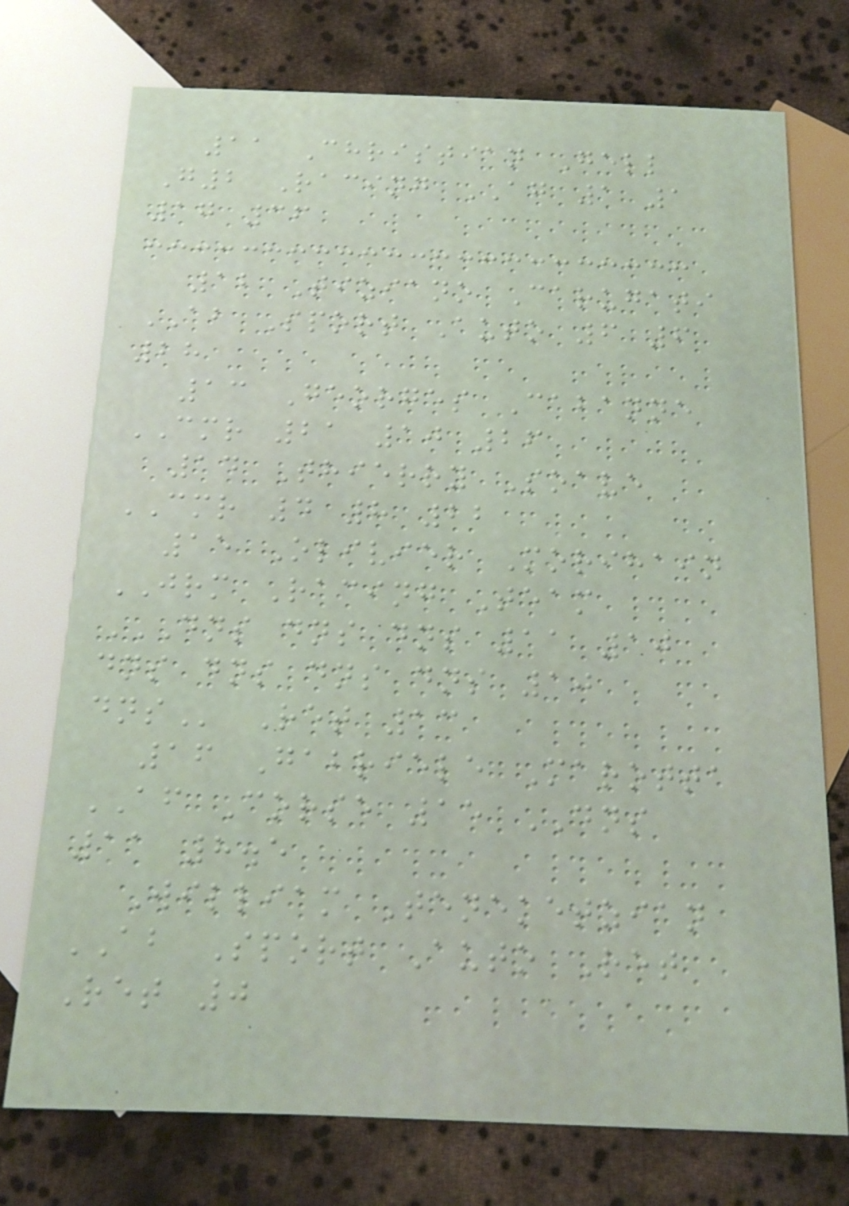11 Christian Gell
G2 Racing AG 1 1
17 36
12 Tiziano Carugati
AB Sport Auto 6 6
28
13 Georges Cabanne
CMR 21 10 26
14 Thierry Soave
CMR 4 8 22
15 Olivier Morihain
JRM Racing Team
DNS DNS DNS 11 10
DNS DNS DNS DNS 10
DNS Ret 13
16 Gabriele Marotta
AF Corse 15 DNS
11 8.5
William Teneketzian
AB Sport Auto Ret
Ret 0
